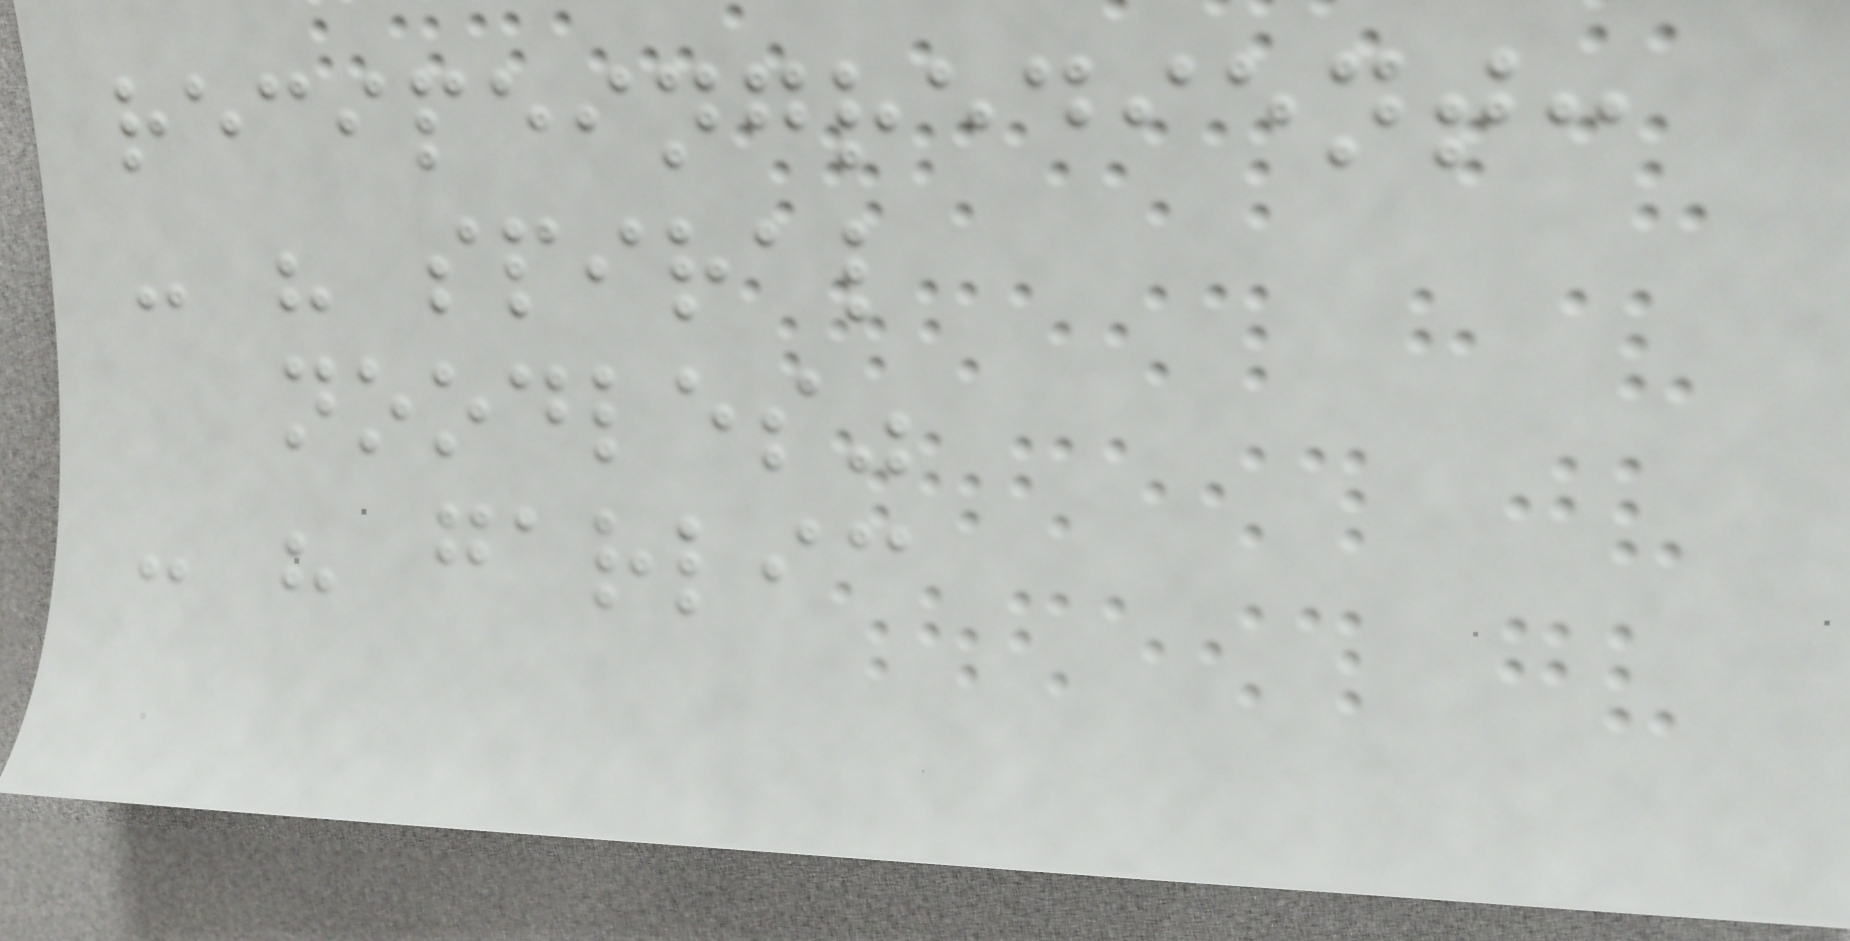recipeingredient:
- " spiral
noodles"
- " garlic
